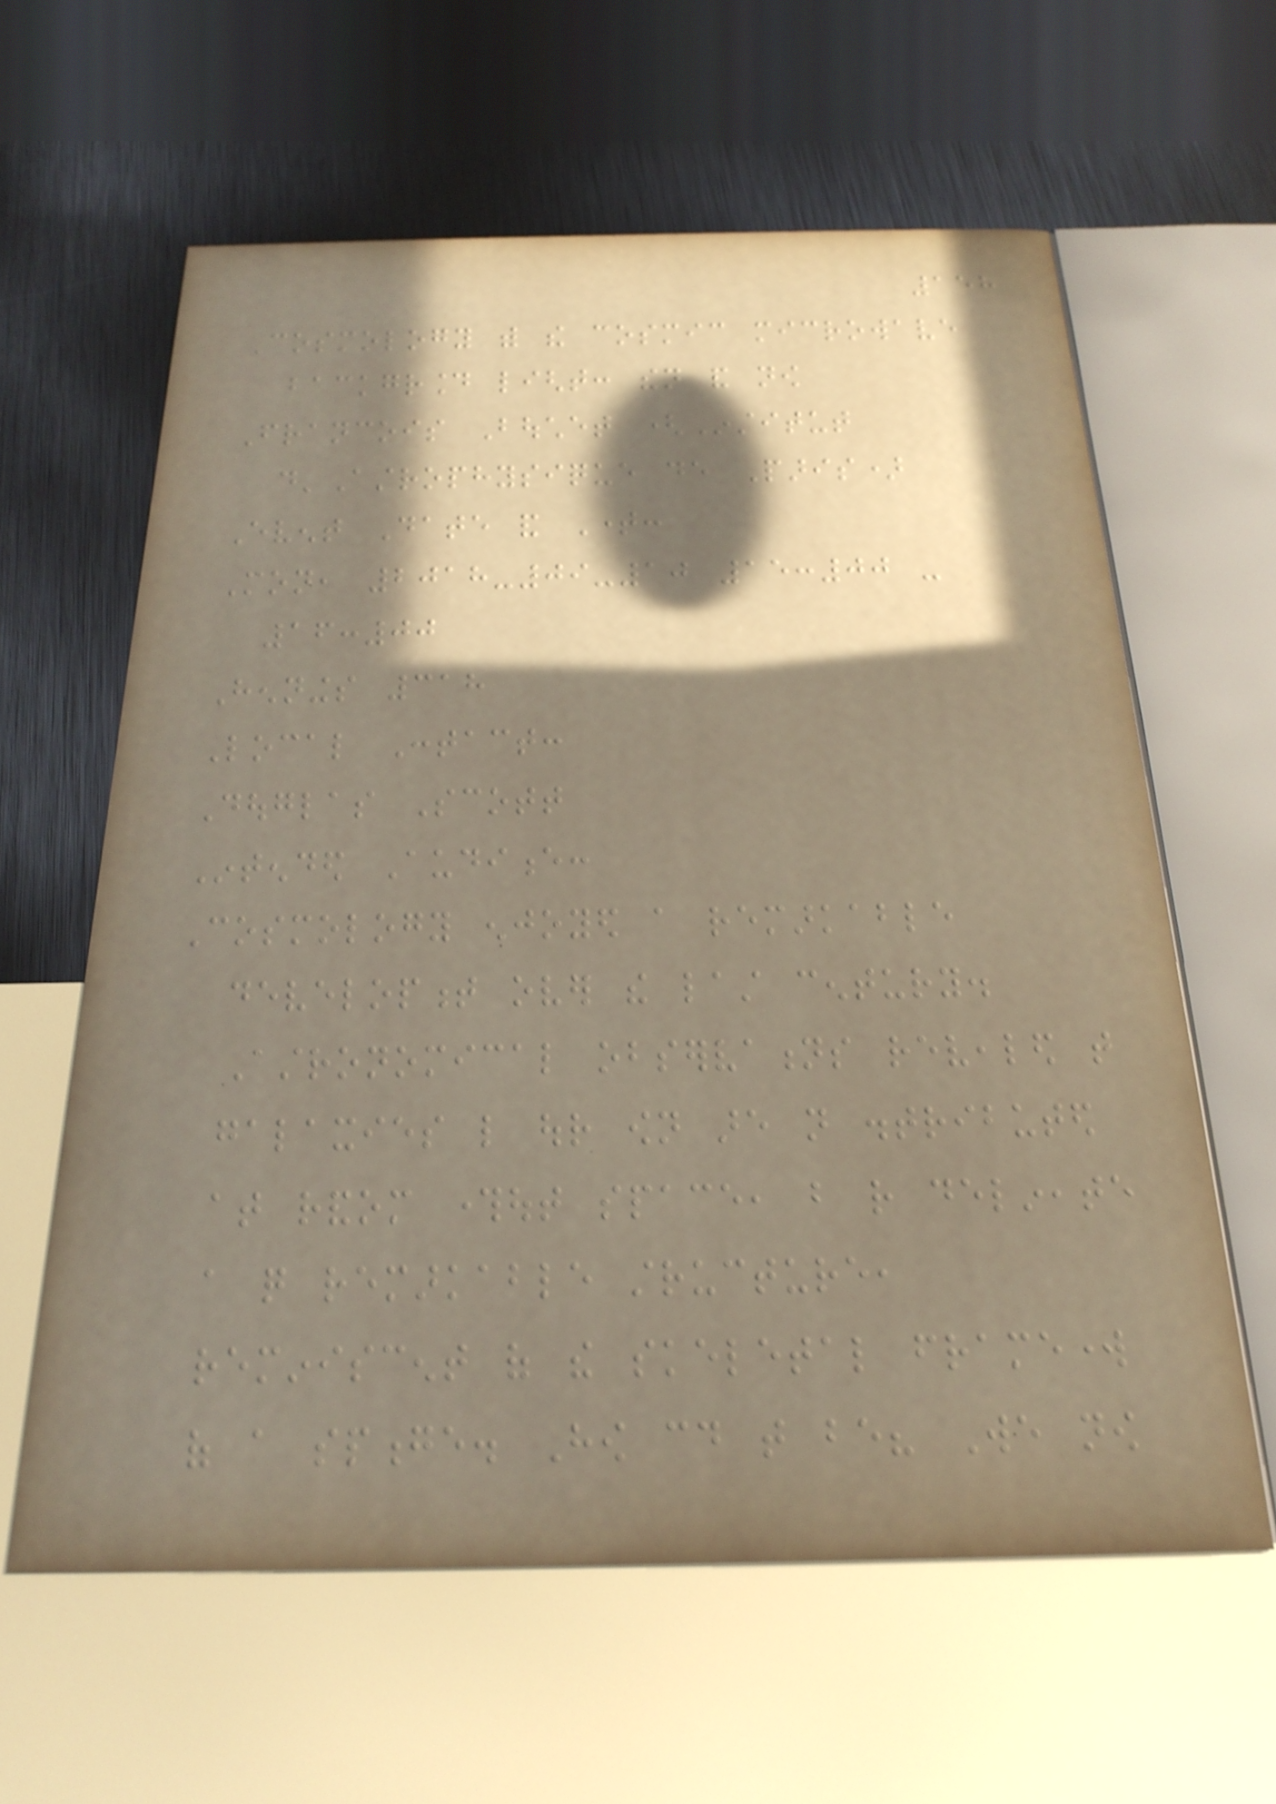158
Cosmology with the cosmic microwave
background light: then and now
Francois Bouchet (Institut
d'Astrophysique de Paris)
Event Date and Time:
Mon, 2018-09-10 15:00 -
16:00
Hennings 318
Local Contact:
Douglas Scott
Intended Audience:
Cosmology enjoyed a remarkable
development over the last century.
Astronomical observations revealed that
galaxies like our own are not distributed
at random throughout space, but rather delineate
a quite remarkable structure,
reminiscent of the skeletal framework
of a sponge. How could that be? We now
